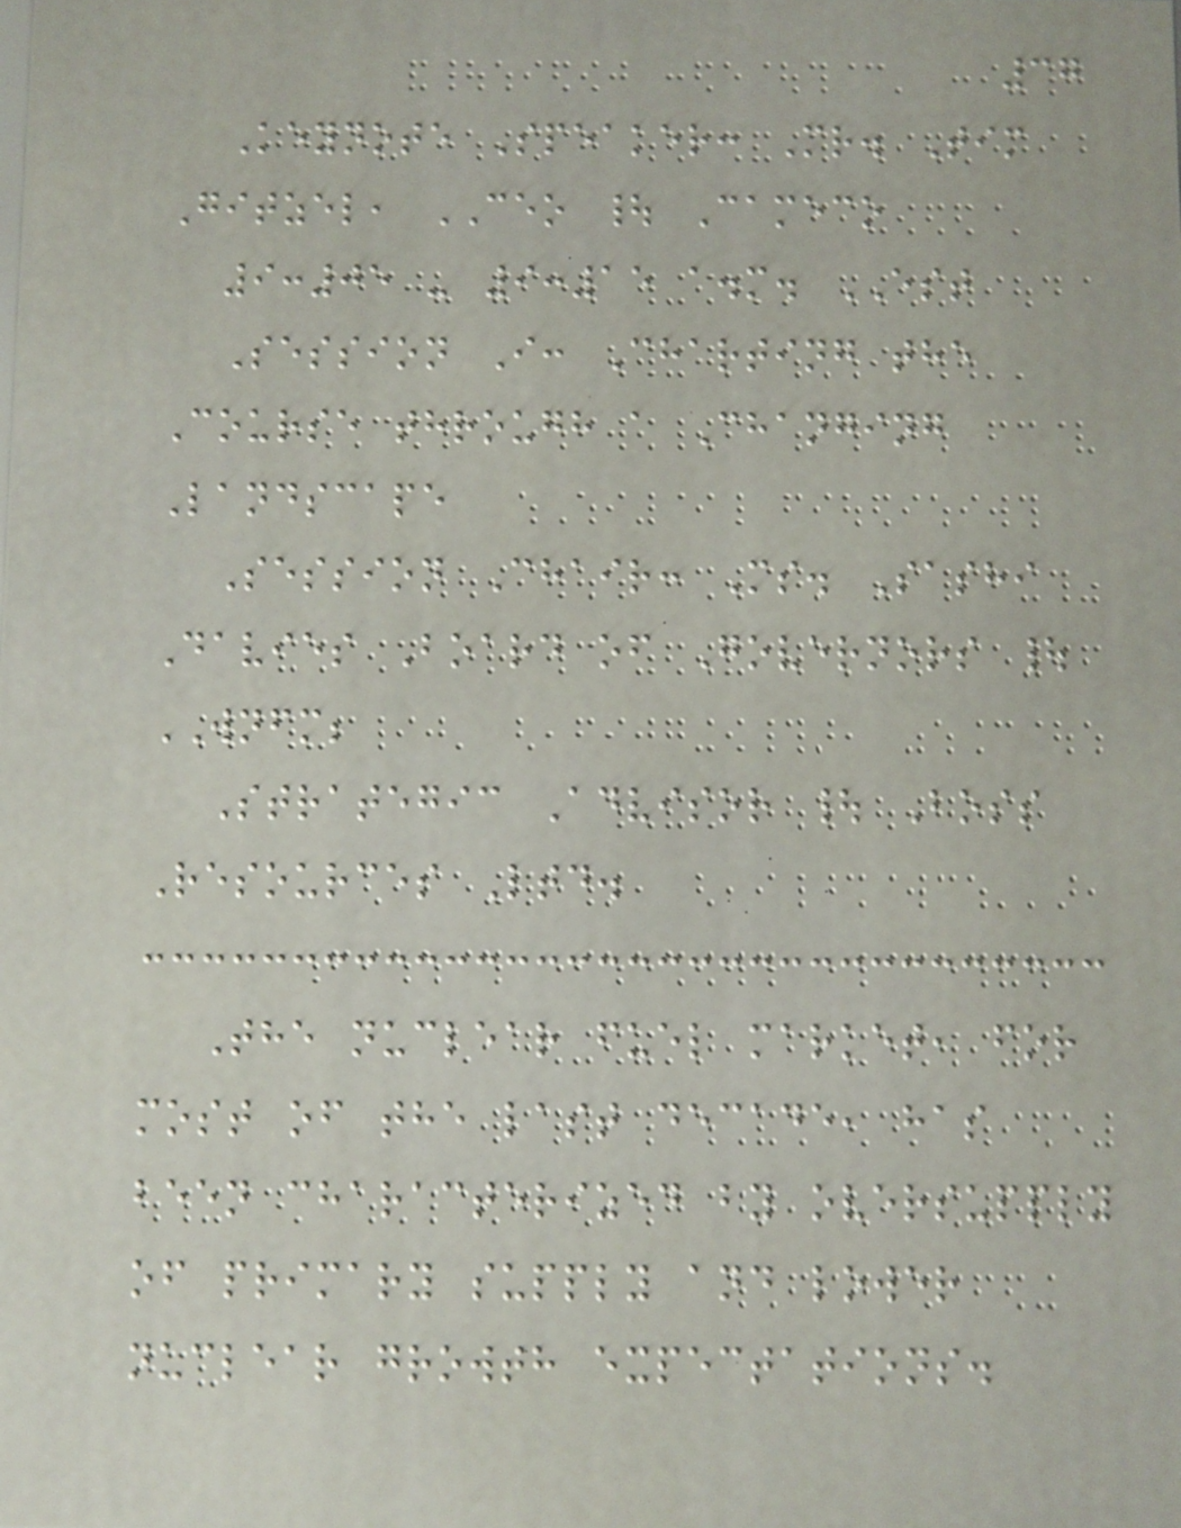37
Keynote Speaker: Mr. Tim
Gitzel, CEO | Cameco
9:05 - 9:15 a.m. EST
Session I: Charting the
Course through a Changing
Landscape
Session Chair: Ms. Sashi
Davies Board of Governors |
WNFM;
Strategic Advisor | Boss
Resources Ltd.
The nuclear fuel market, for
most of the last decade, has
been characterized by oversupply
of primary supply and lower
nuclear growth expectations.
